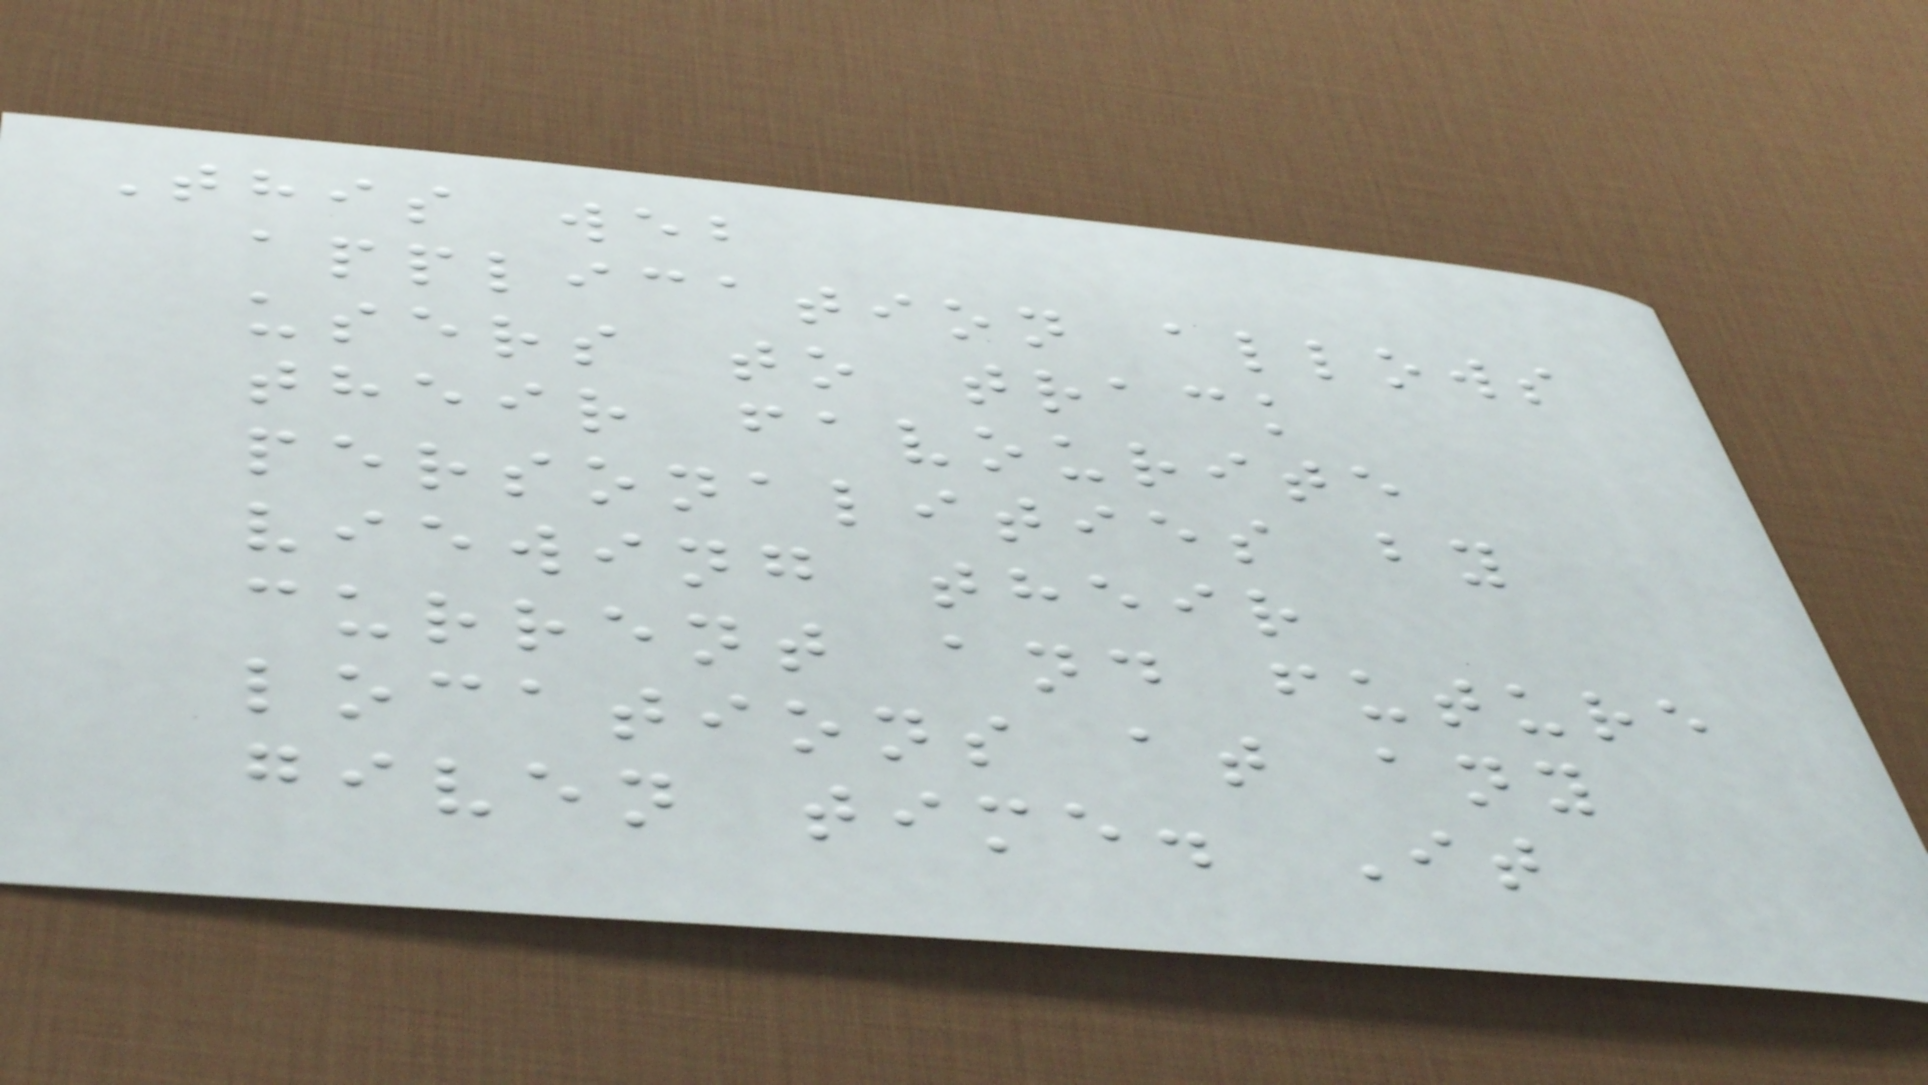This web
application allows
users to track
their favourite
personalities by
viewing their
current and future
locations at any
given time. It
